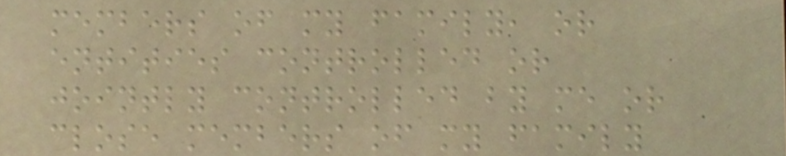members of my family, or
entities controlled or
jointly controlled by me or
close members of my family
